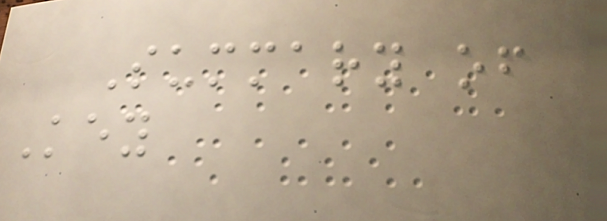Summary of
Key
